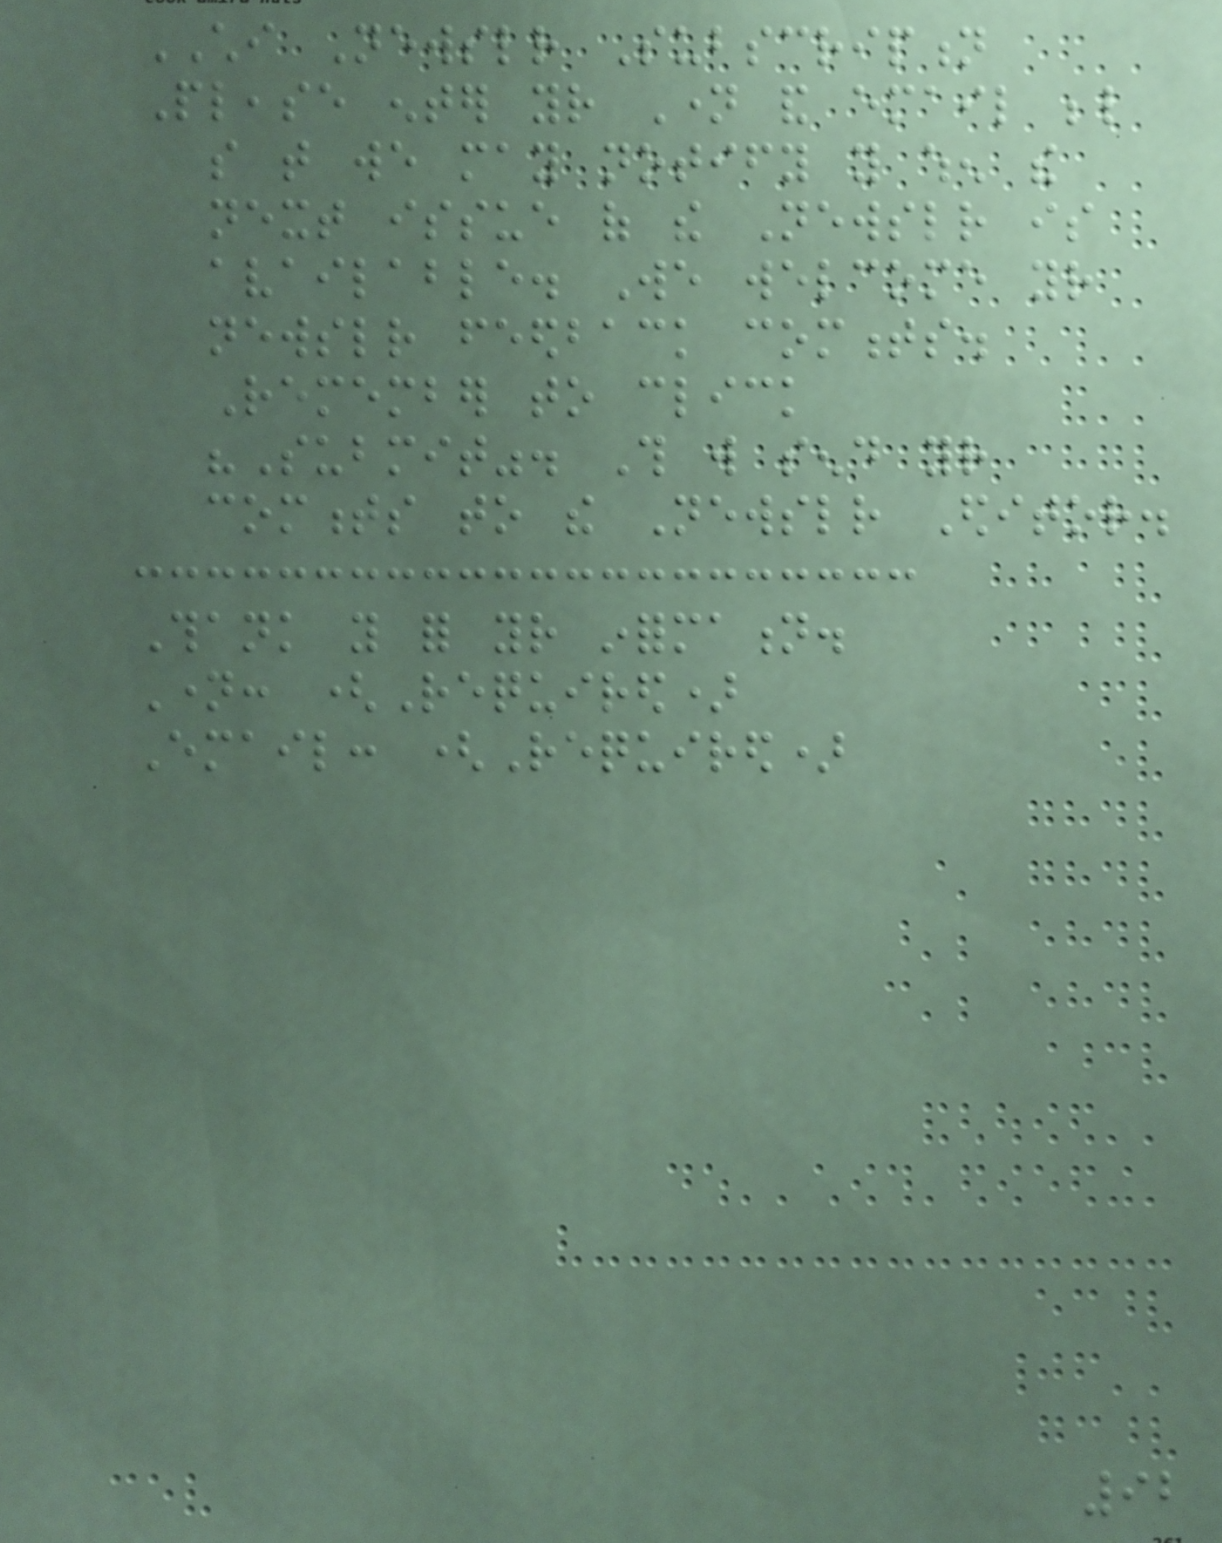CHI Newsletter Subscription
Please enter your Name and email below
so that we may notify you when the
next issue of the Newsletter is
available. We welcome your
newsletter feedback comments.
Remember to click
"Submit". This will send your
comments to the Newsletter Editor.
Thank you for your information.
Name: (Required)
Email: (Required)
92
